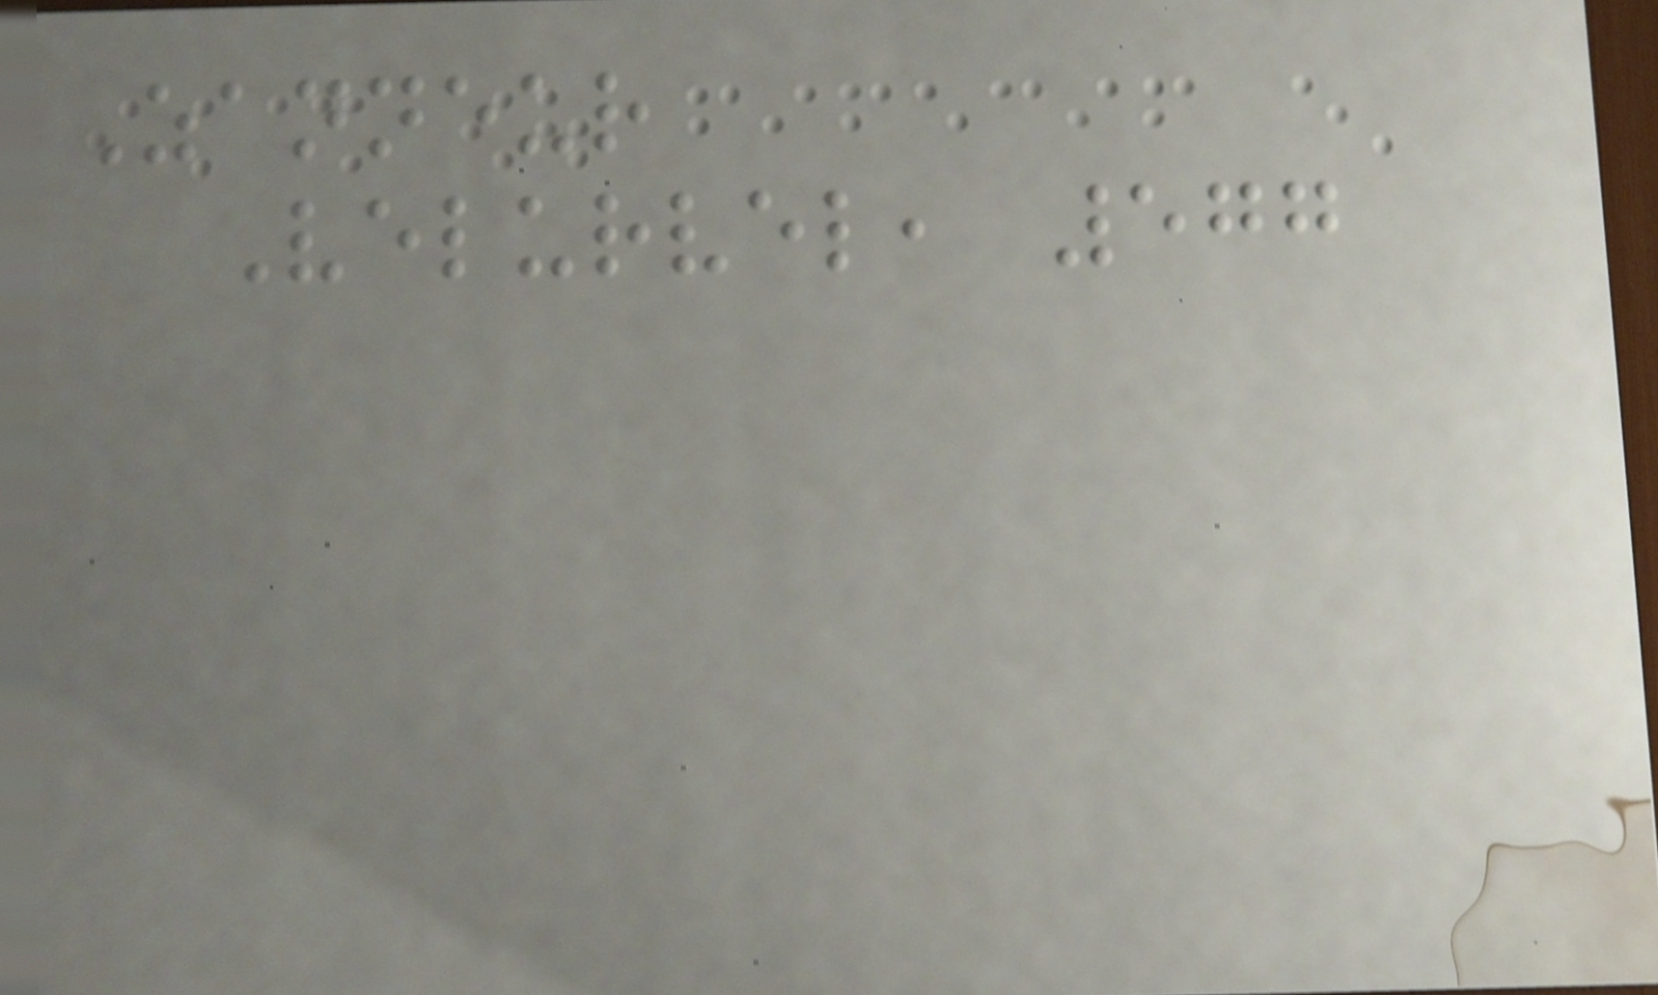Zanneur
Velurvel, 577
